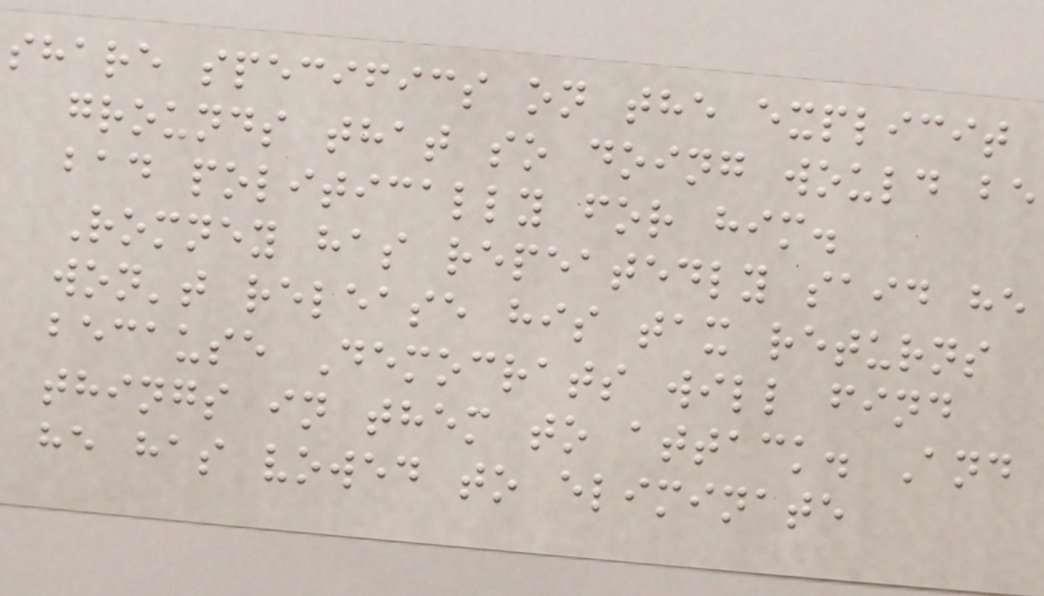share specifics on the explicit
grounds that so doing would be
bad politically for him.
Romney has repeatedly said he
won't release his tax returns
because Democrats will find
things in them to attack. And
he has vowed to eliminate
